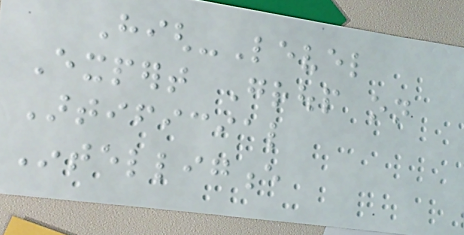High-Level
Expert Group on
Artificial
Intelligence
